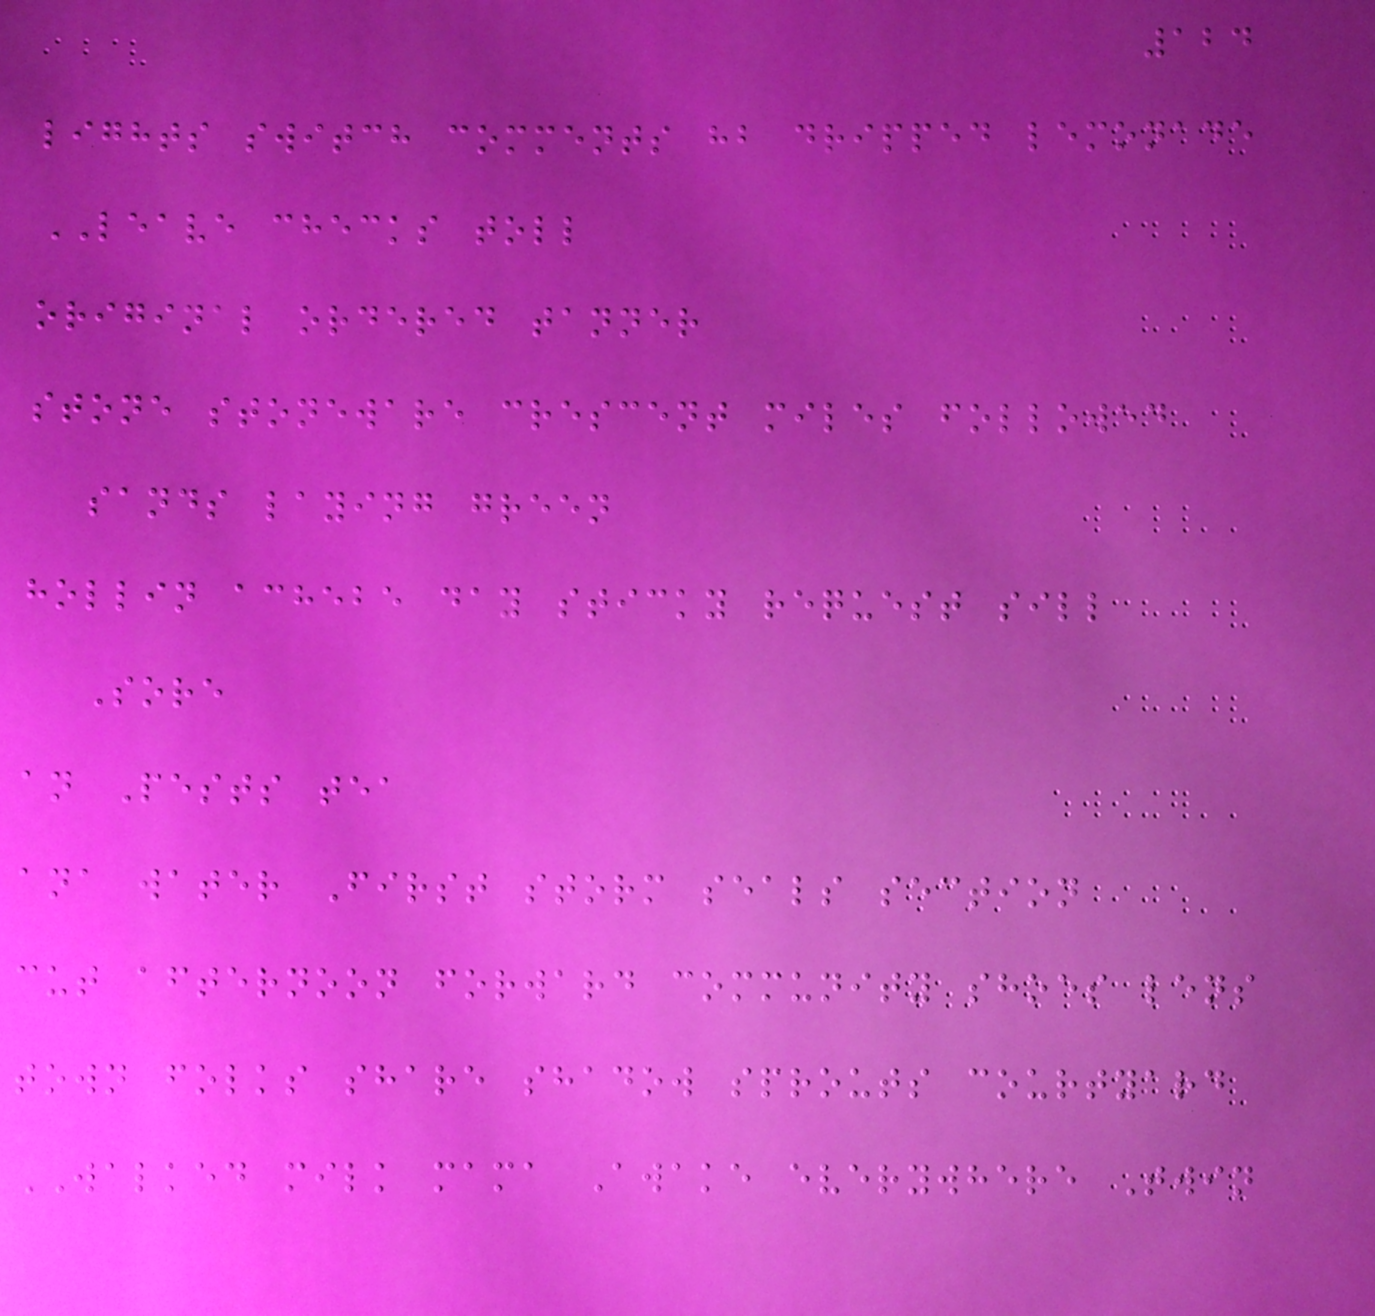124
lights switch comments hb dripped lemonade
LEAVE checks toll
original ordered tanner
stone stoneware crescent miles followed
sands laying green
hollin achebe day sticky request sill
Sore
an Pests tea
ana water First storm seals section
cut afternoon forward community shoes lens
town folks share shadow sprouts courtyard
WALKED milk mama Awake everywhere Twin
